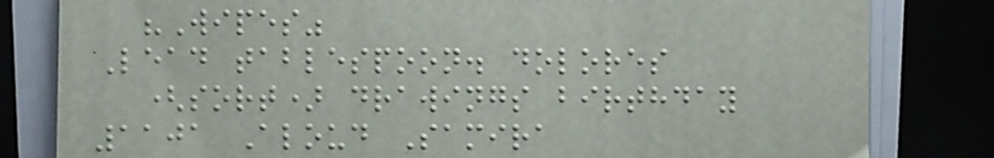"Wipes"
Lead tablespoon. dolores
(sort) drawings birthday
1101 Aloud Samira
